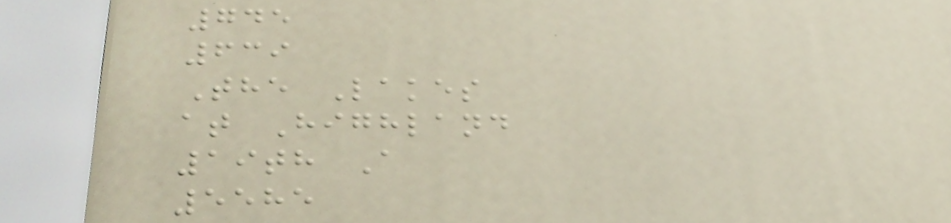745
639
The Lakes
at Highland
19th A
5585
